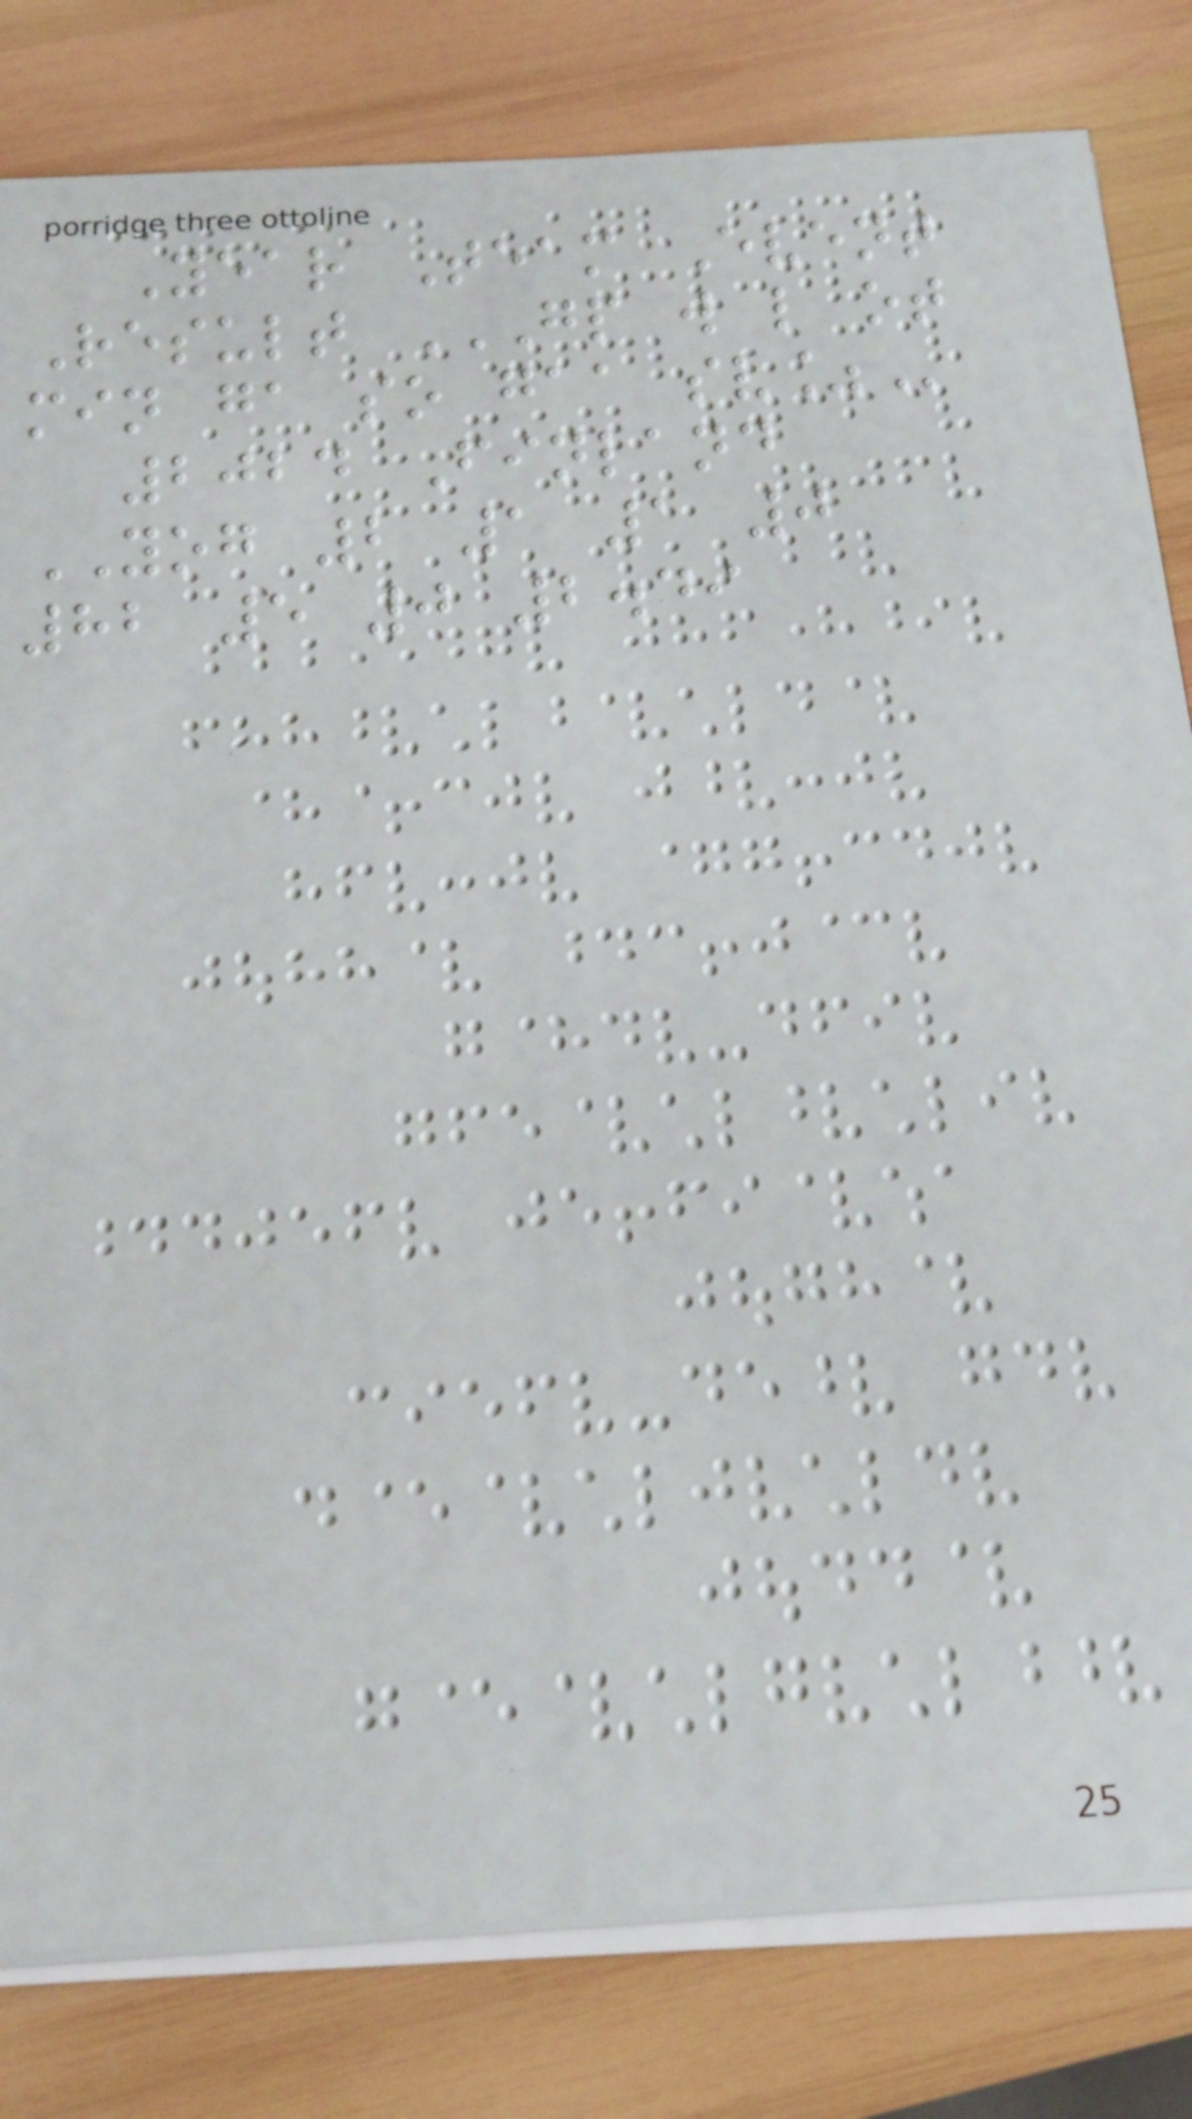Year Team Event
Result GP W L OT
MIN GA SO GAA SV%
2024 Finland
YOG 2 1 1 0
82 5 0 2.49
